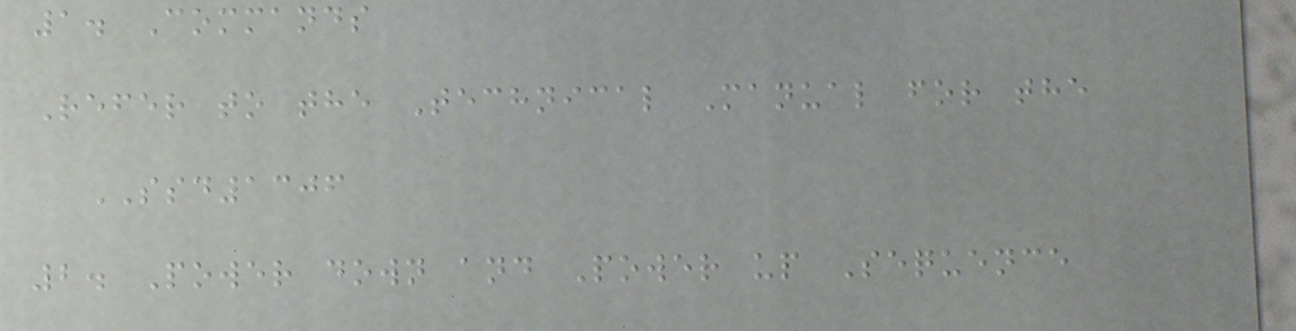1. Commands
Refer to the Technical Manual for the
SSD1306
2. Power down and Power up Sequence
